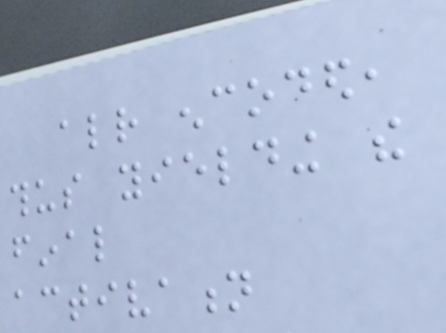already encoded,
thus yielding the
final
activation
